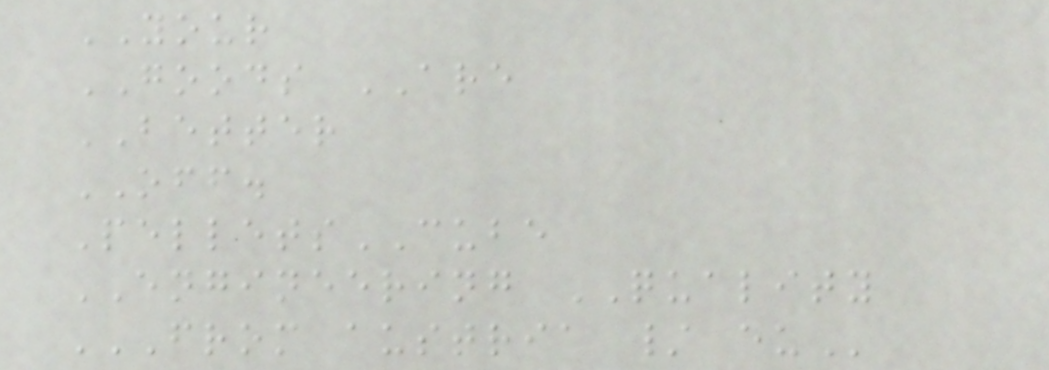YOUR
GOODS ARE
BETTER
OFF.
PelletsCUBE
ENGINEERING QUALITY
FROM AUSTRIA / EU
